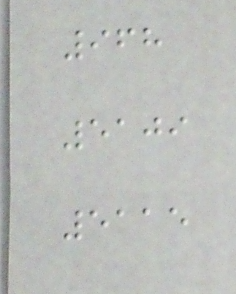968
5109
5115
